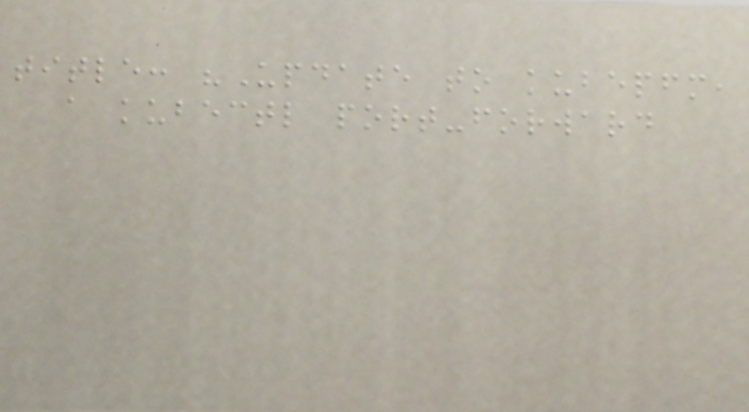title: "Update to kubepfm,
a kubectl port-forward
